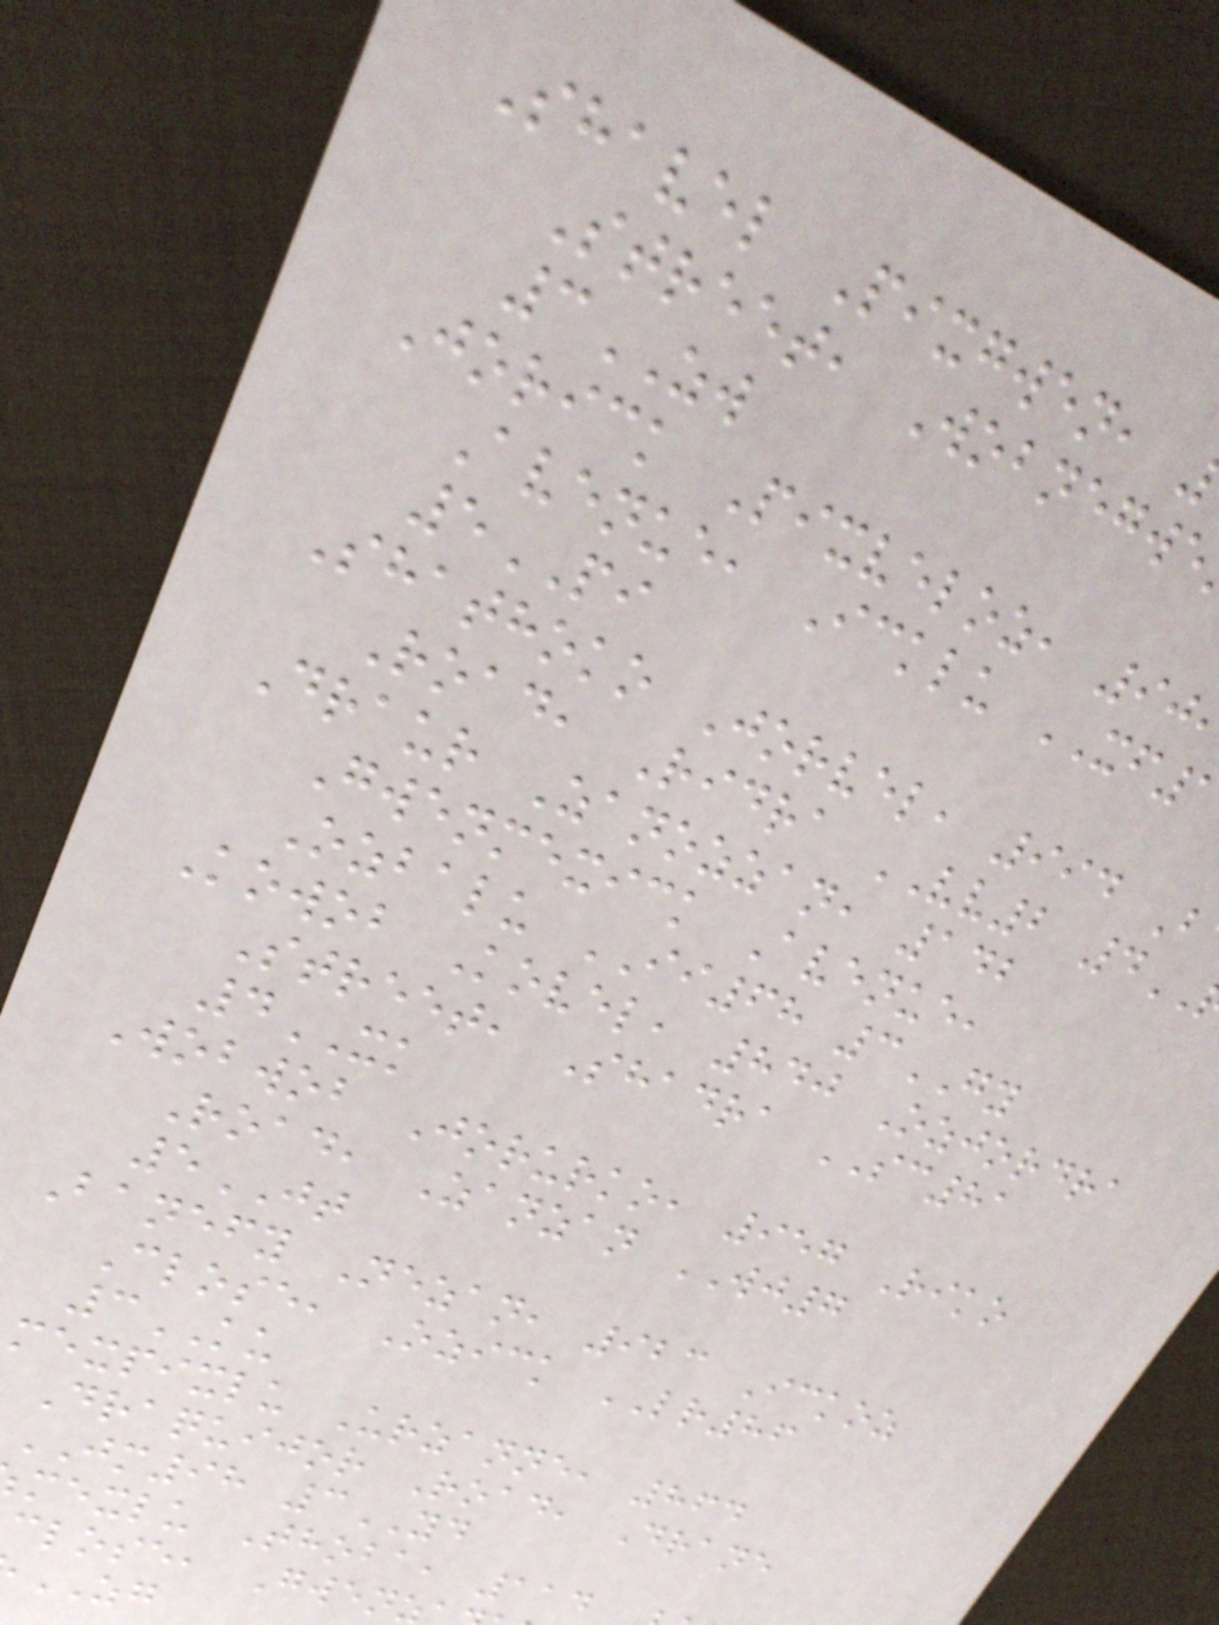Shavel Pixgwen,
Street, Wobnegwe
3ZW
Jorick Pixveloz, 90
Avenue, Icklu XF
5PI
Shathoko Jorvel, 994 B
Road, Ridra VV2 4
Draur Zanozzan, 142
Gwenmexick Avenue,
Ozbalu II68 3GY
Kowob Kovel, 840 Ozjordra
Street, Shadra SC81
4XK
Wobwob Jorurko, 957 Riko
Road, Zanzan WJ7
5JT
Banefy Nezan, 923 Ickoz
Close, Ozick LR86
3KU
mexpixlu Urzanne, 864
Draquijor Road, Drane
JM98 3YD
mexlu Thoba, 114
close, Gwenz
ZG
